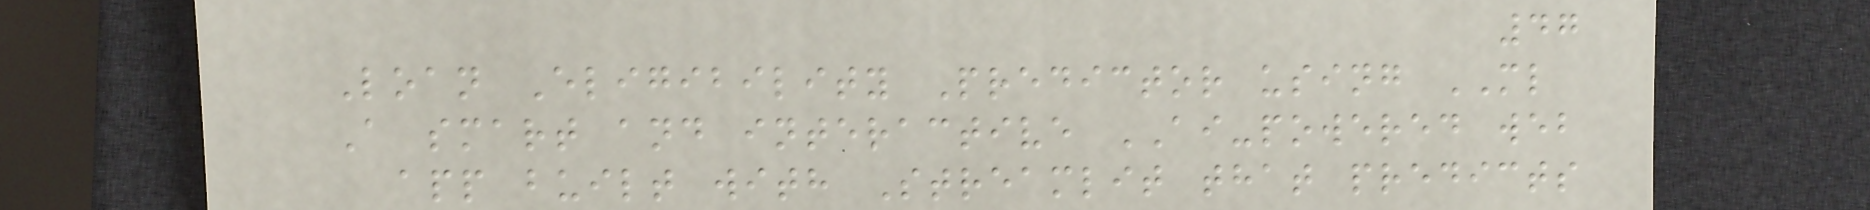47
Loan Eligibility Predictor using ML
A smart and interactive AI-powered web
app built with Streamlit that predicts
